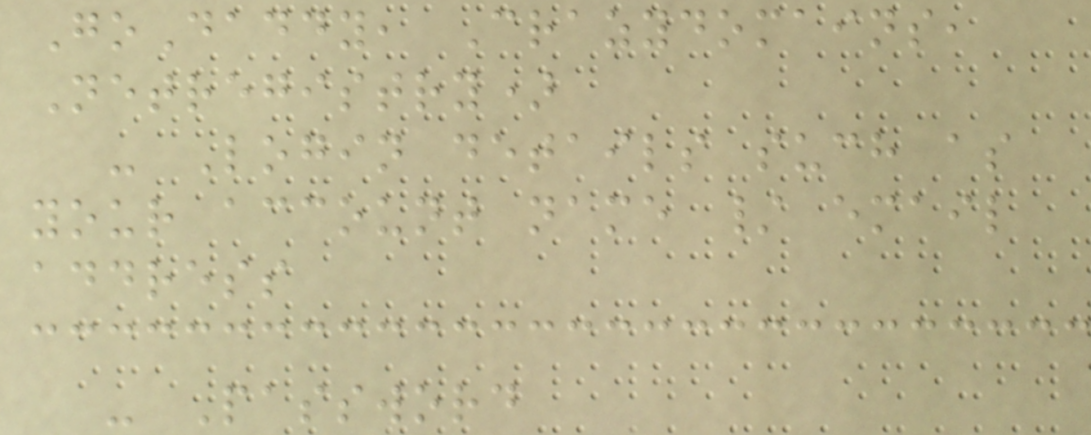GoDaddy, Crazydomains,
Netregistry)
- Login details such as
your account name / email
address
- Password
